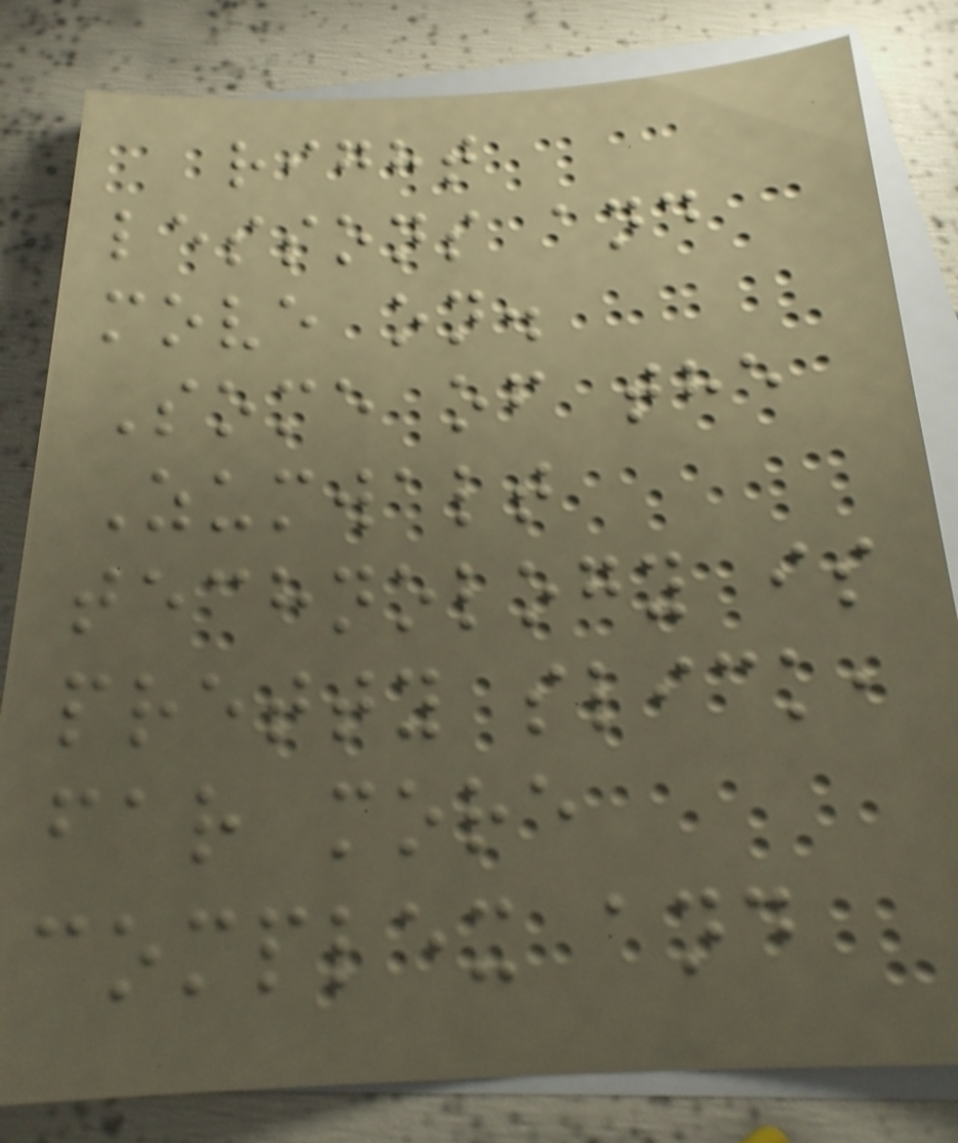right
lessons and
move on.
Some of the
Zumwalt
technology is
pretty slick,
far more
complex and
